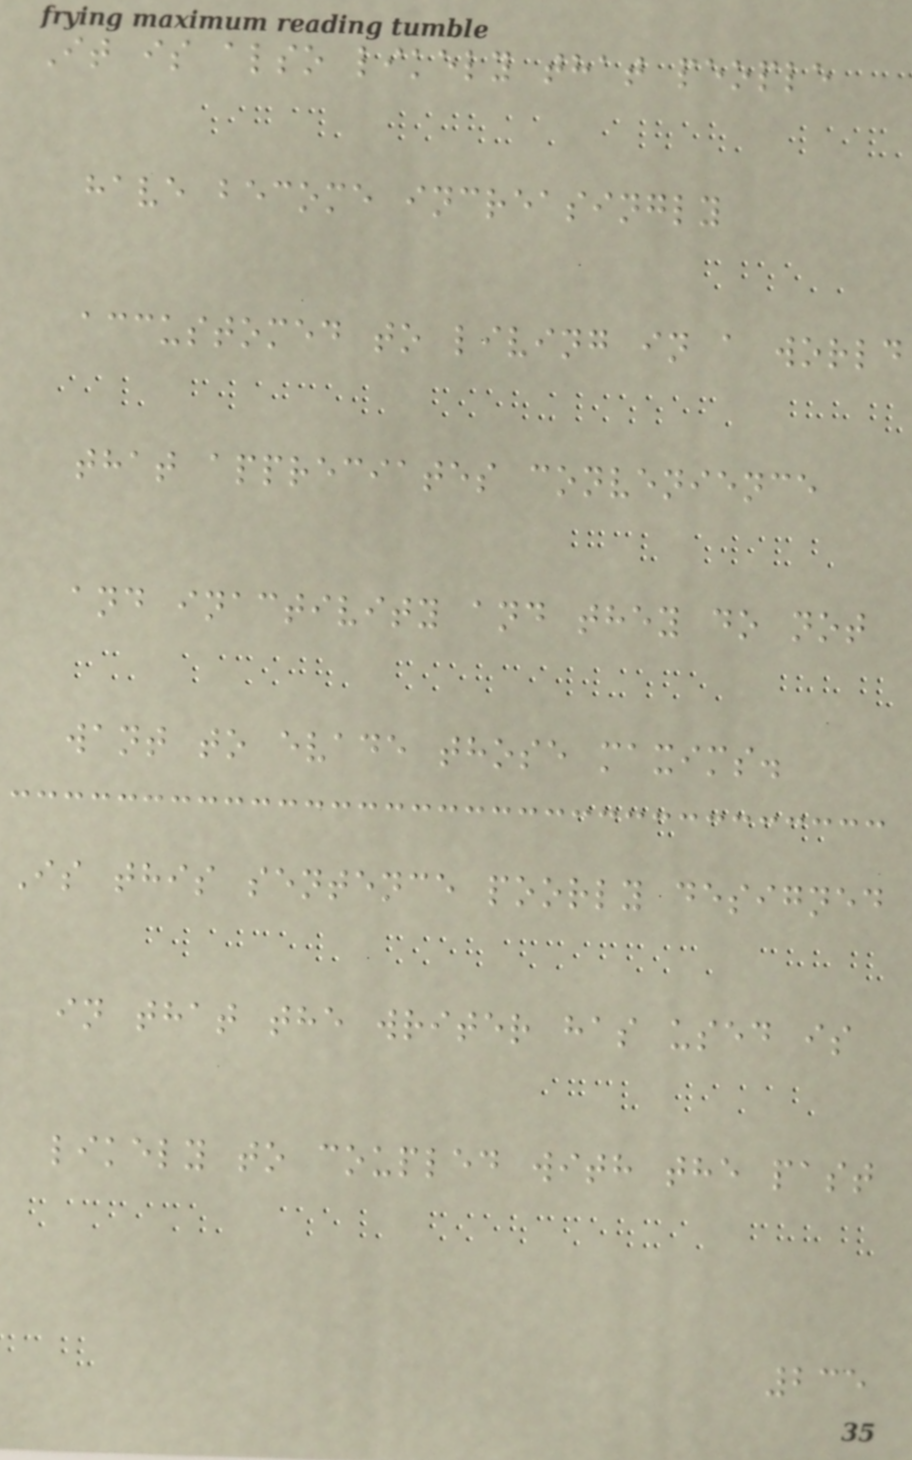It is also likely that people
have become increasingly
accustomed to living in a world
that appreciates convenience
and inactivity and they do not
want to evade those maxims.
Is this sentence poorly designed
in that the writer has used is
likely to coupled with the past
235
